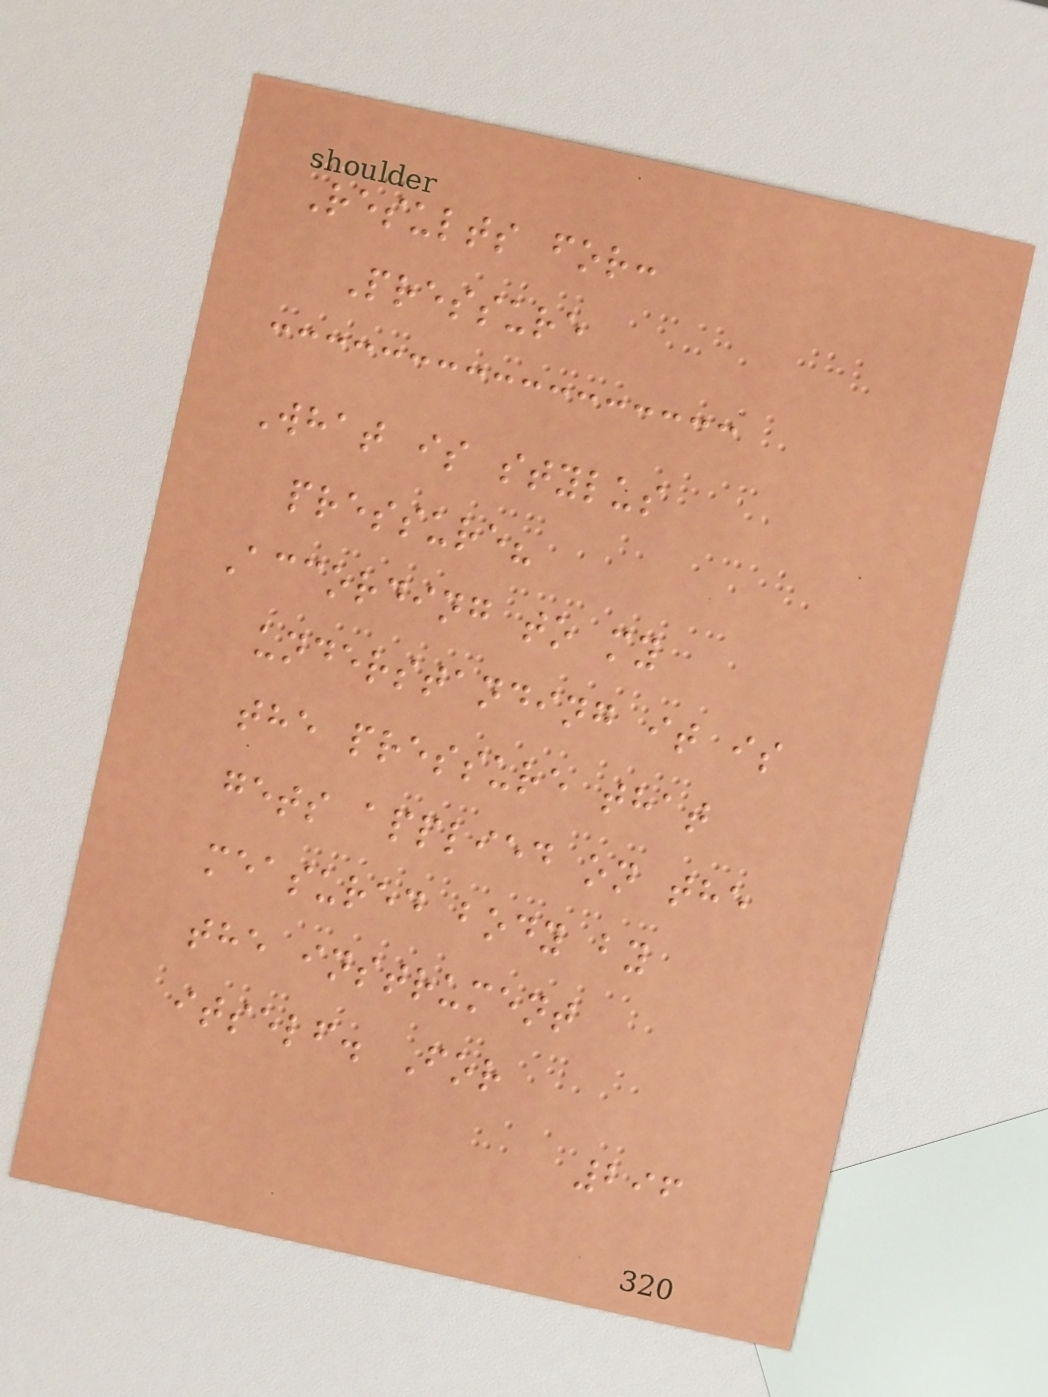Results for:
Pressure
What is stylus
pressure?
According to my
understanding it is
the pressure that
gets applied on the
measured body by
the instrument
itself. For
296
